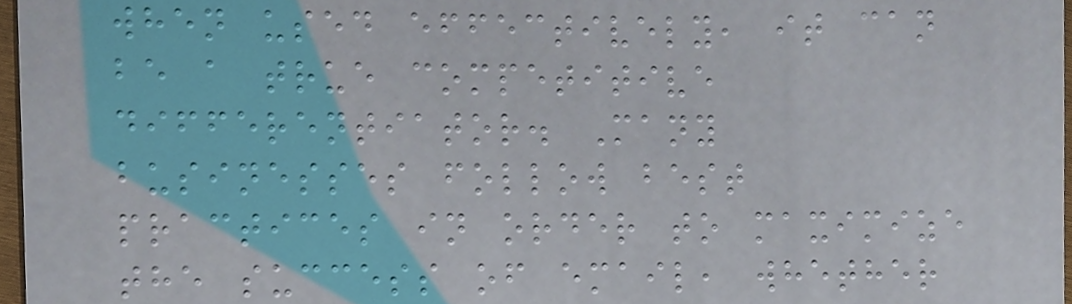when used effectively, it can
be a true competitive
differentiator. Many
businesses follow best
practices in order to maximize
the success of email, whether
